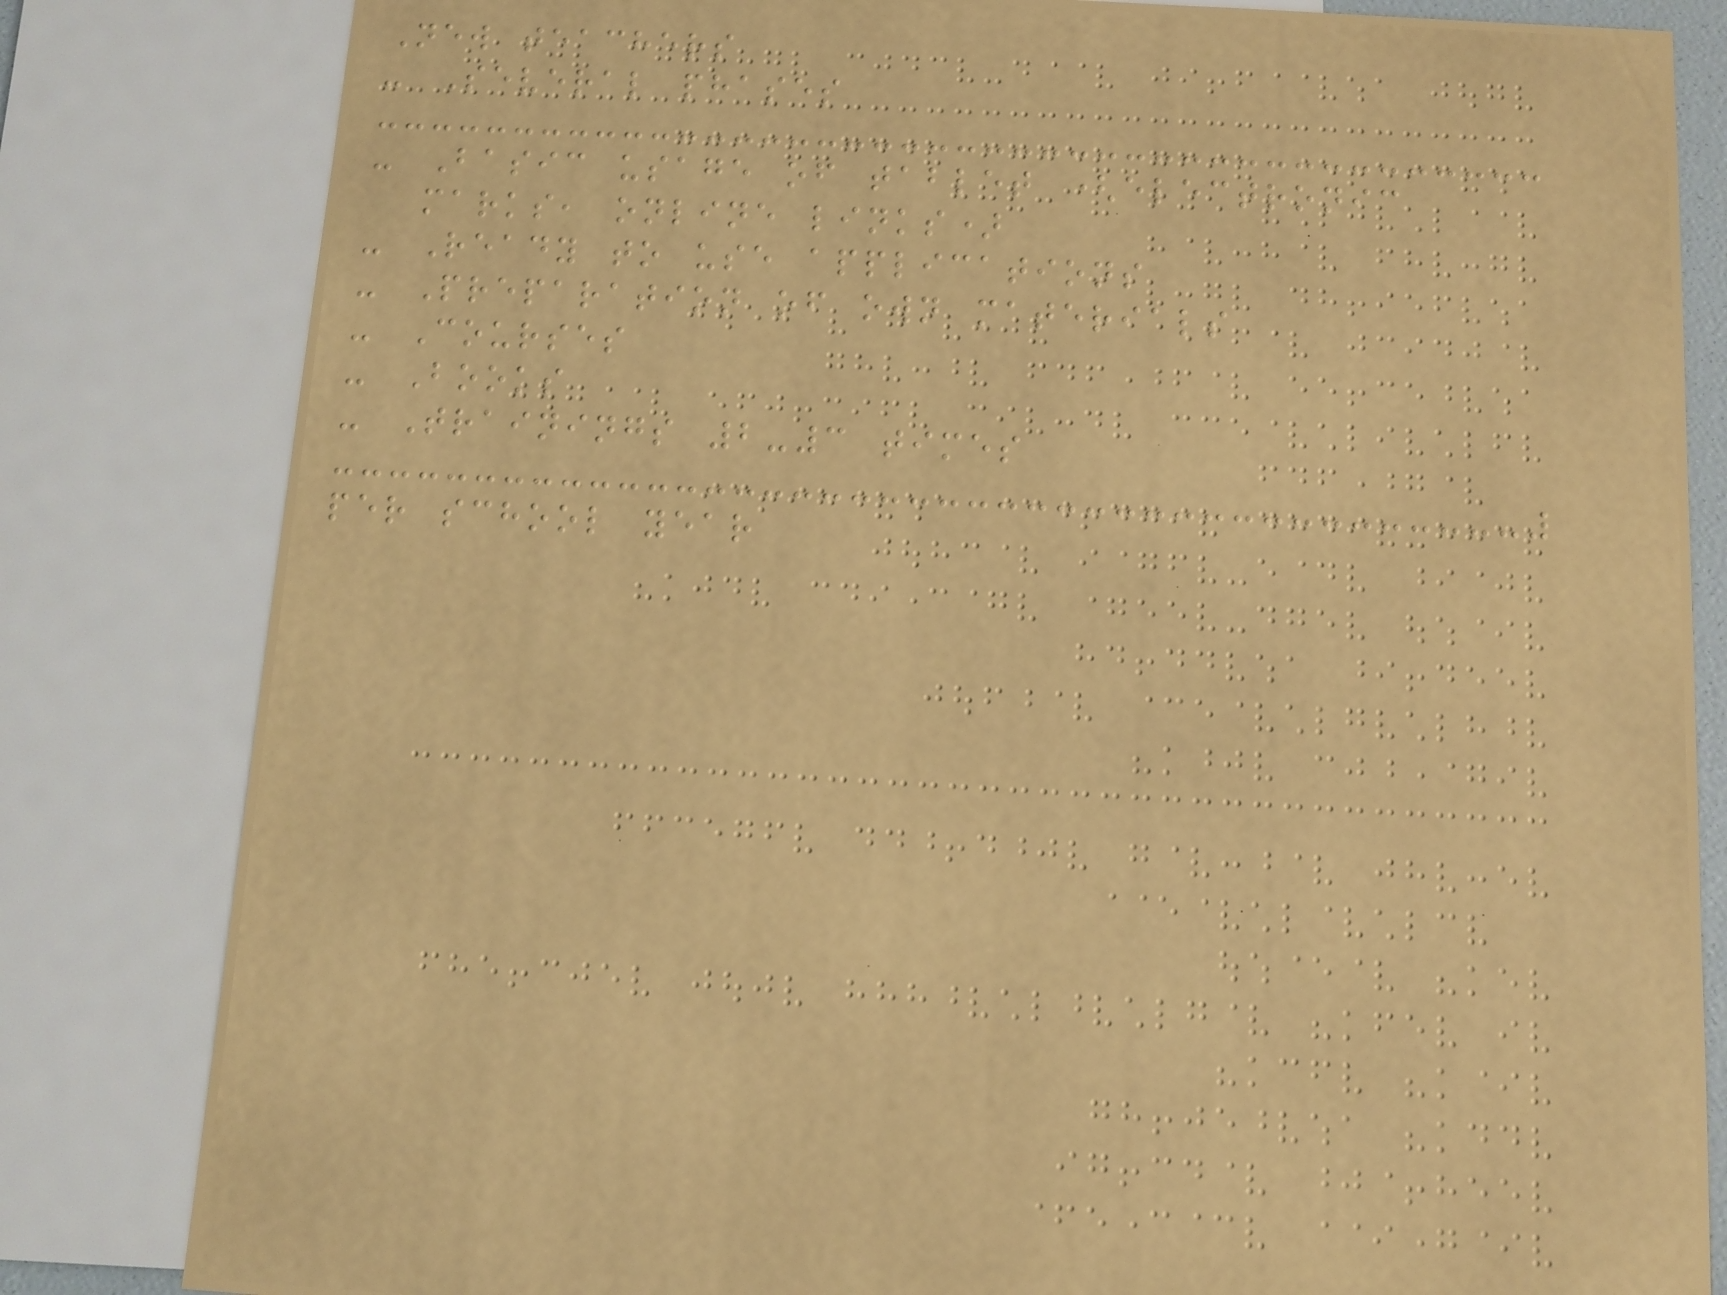New teachers
- Several phases
- Basic usage of tablet (electronic
marks, online links)
- Ready to use applications
- Preparation of own materials
- Courses
- Books
- Trainings 2-3 times
per school year
